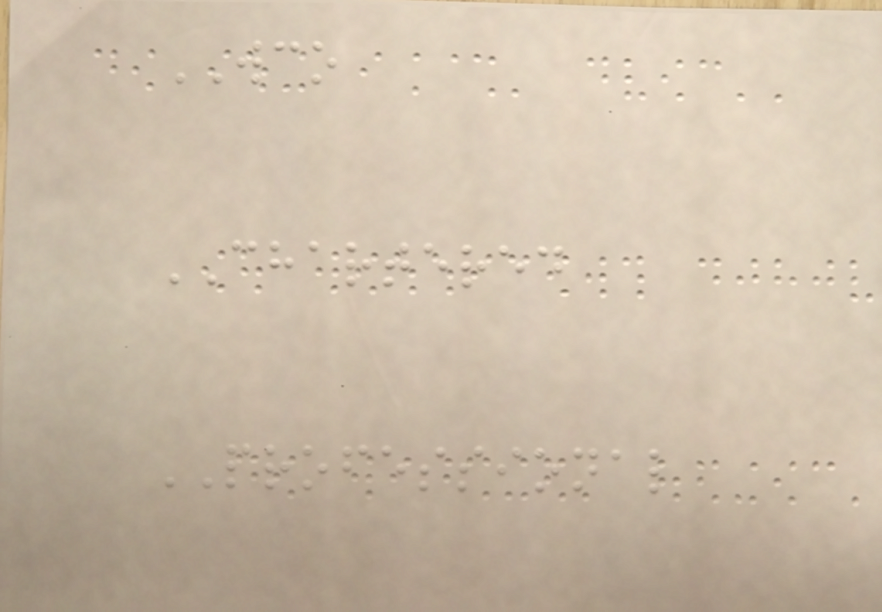WCO
CHARTERED
PROFESSIONAL
